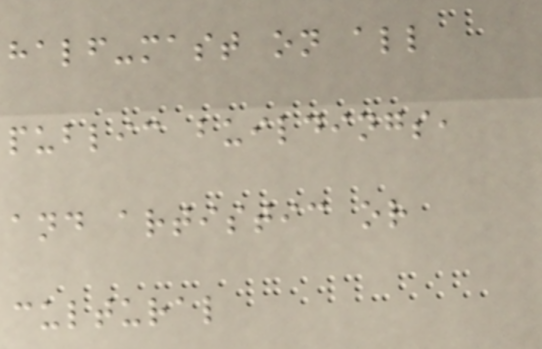half-mast on all
public buildings,
and artistic or
cultural
